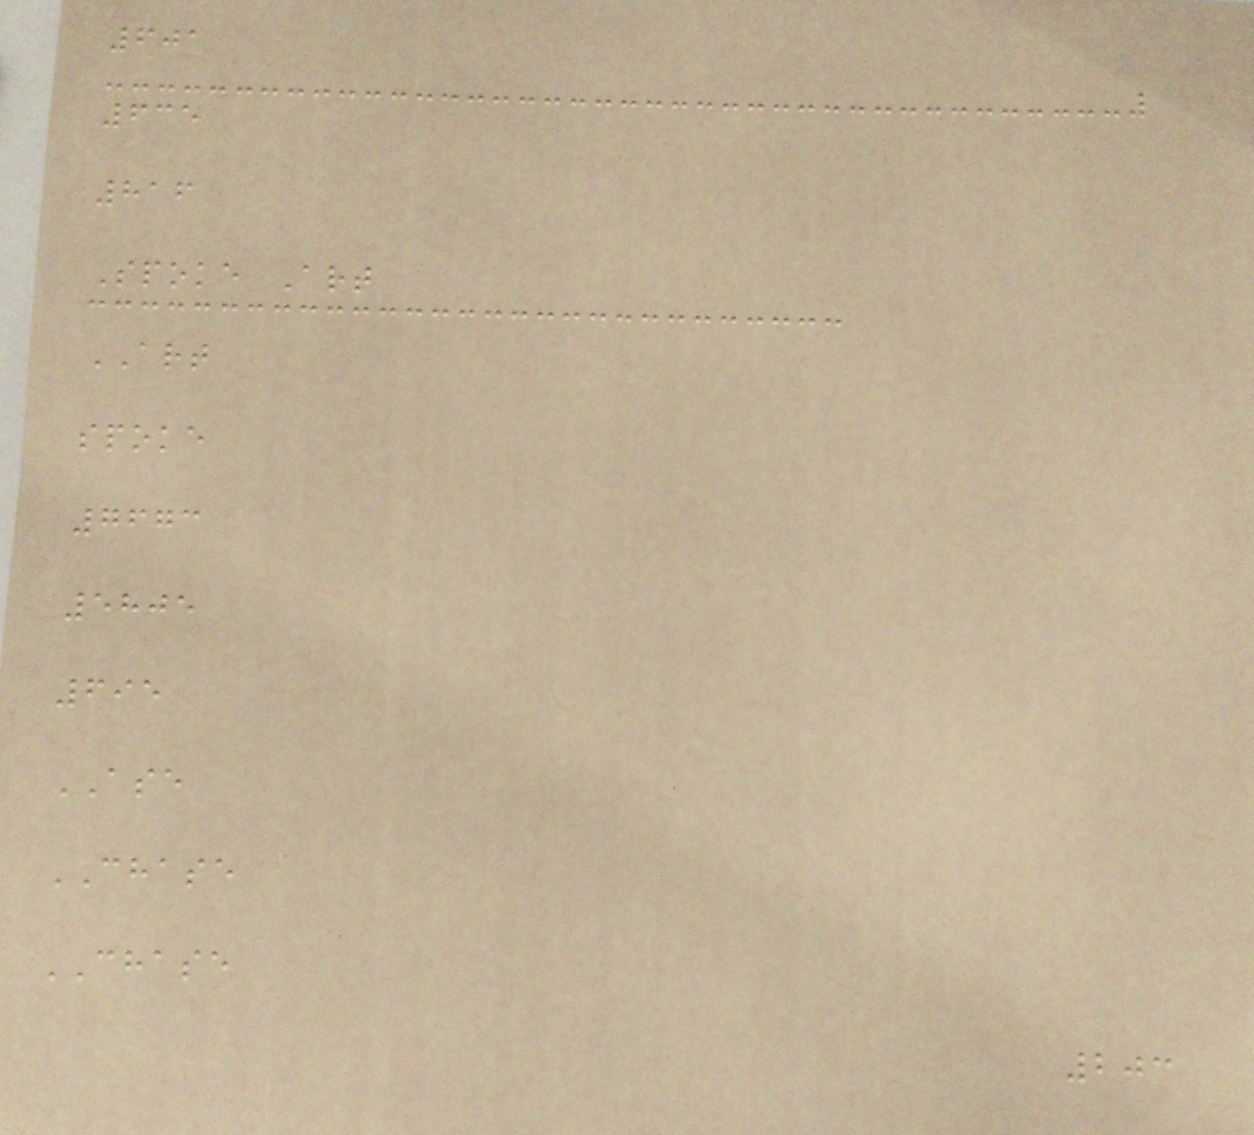601
635
816
Spoke Art
ART
spoke
7673
5805
695
ASE
CHASE
CHASE
203
